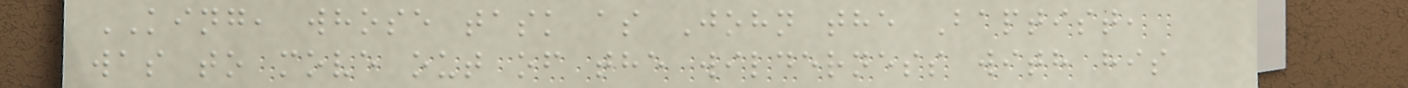KING, whose task as John the Baptist,
was to move out of the wilderness with his
